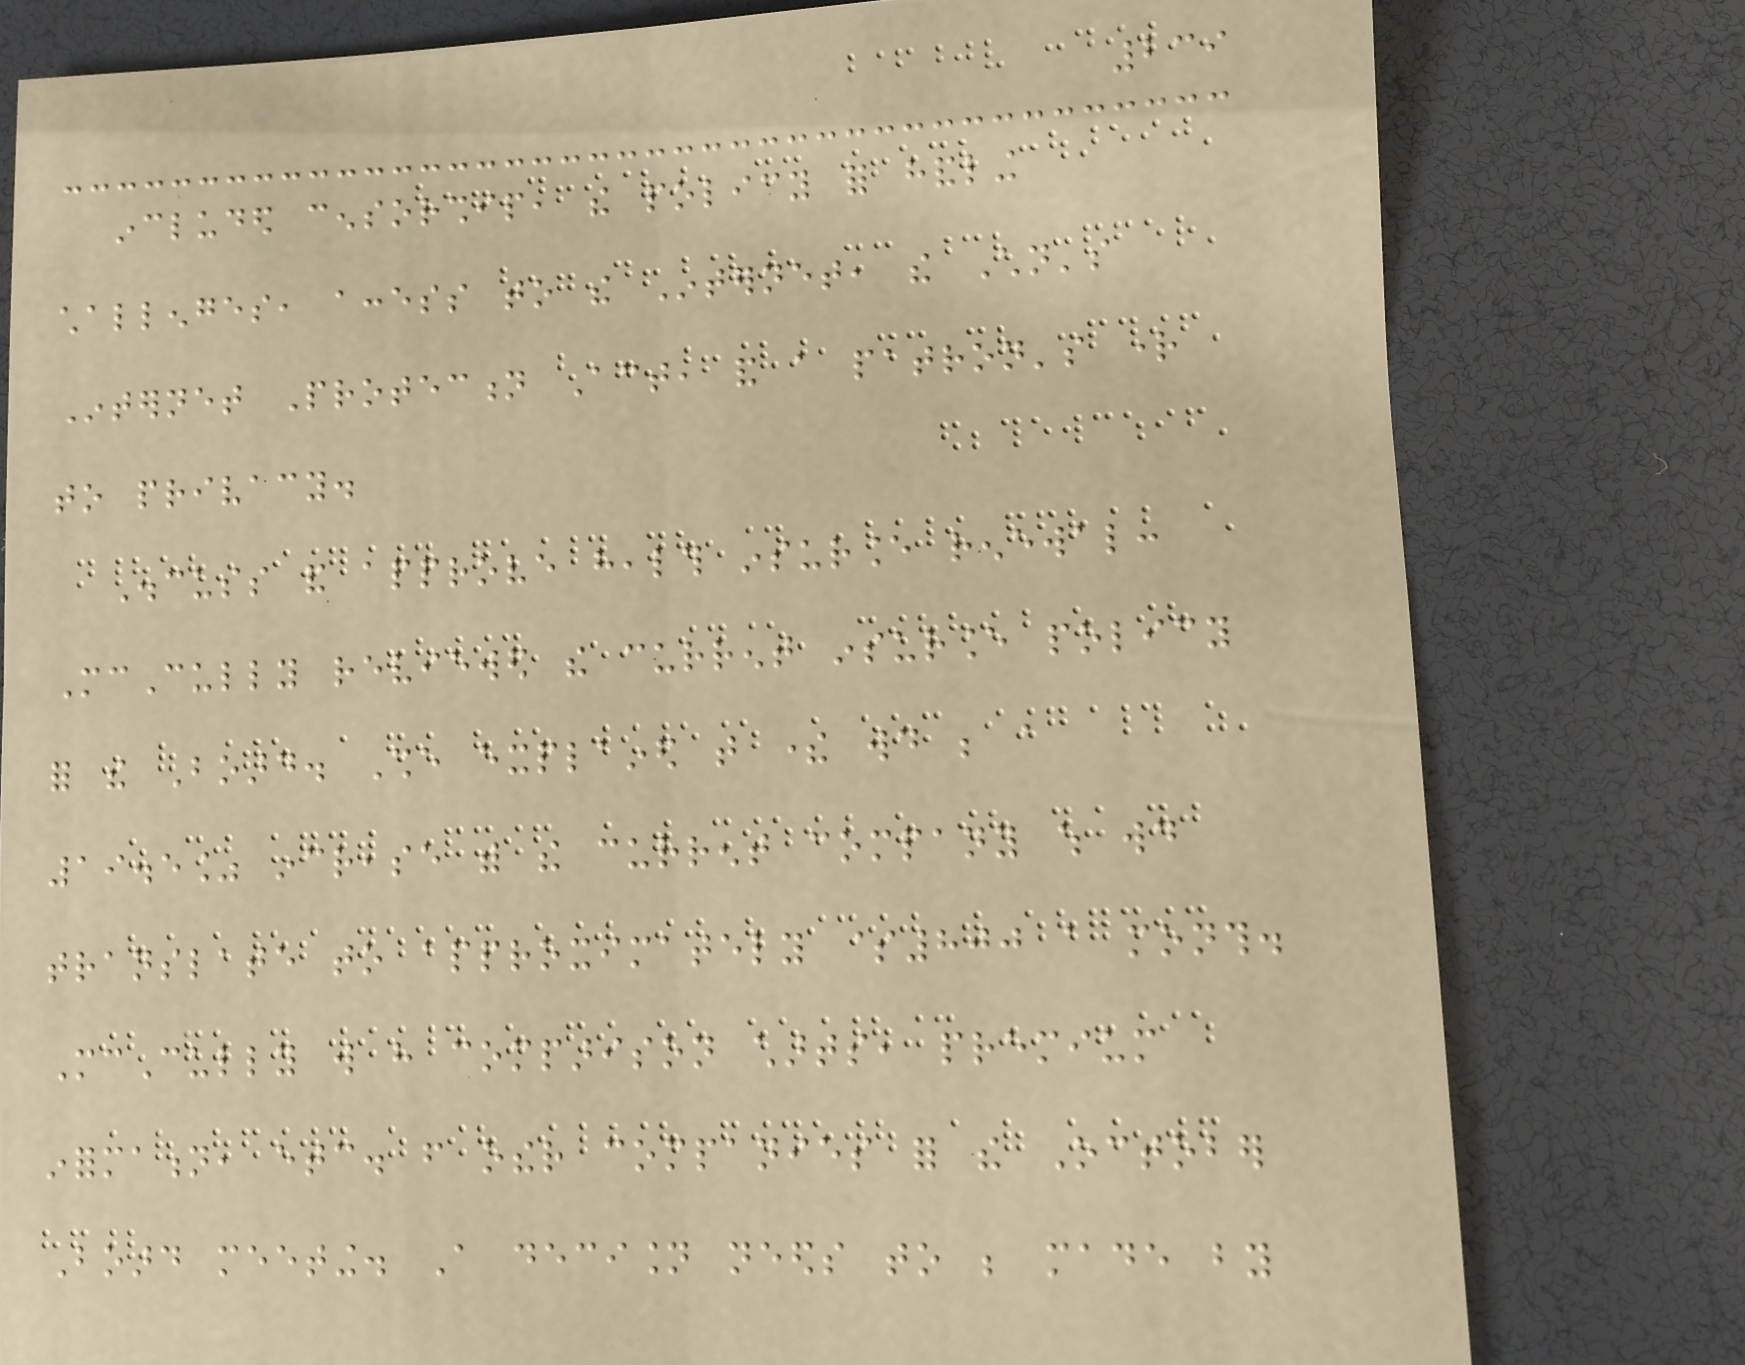239
included censorship, the policy for handling
challenges, access to the Internet, the Children's
Internet Protection Act, and a patron's right
to privacy.
Discuss and approve health insurance renewal:
McCully reviewed the current insurance policy
for the Board. She explained that there would be a
19.5% increase with the current company which would
translate to approximately $800 a month.
McCully will have comparison charts, premium
information, etc. from other companies for the October
Board meeting. A decision needs to be made by
